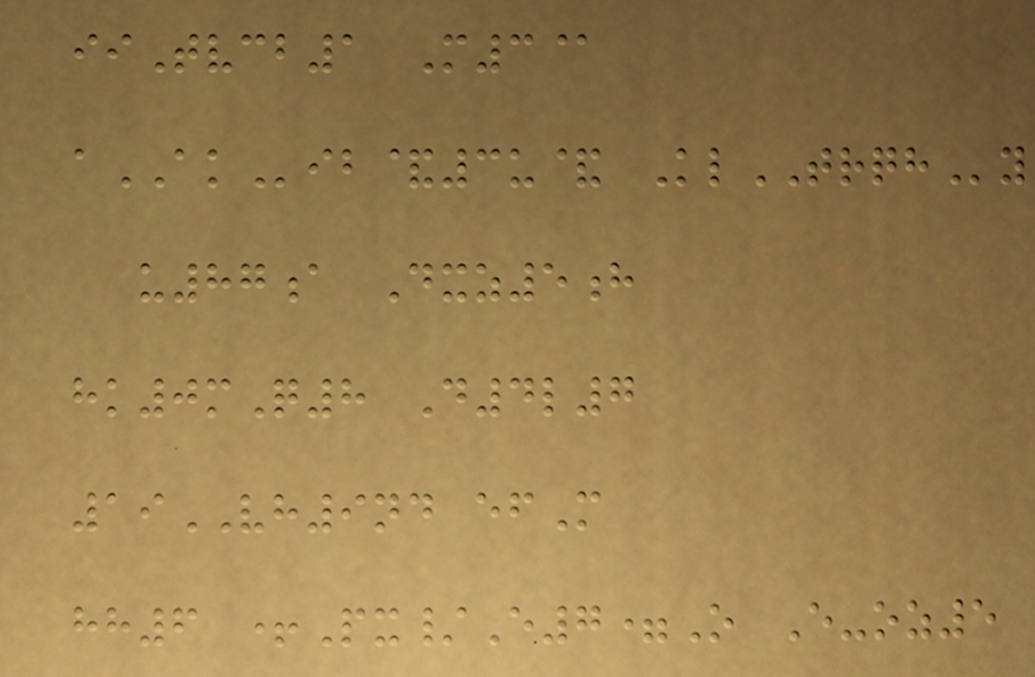iiTvcb1 M3@
aAKib&3u& KlTRQHy
u87a Dxz5h
hk0mQ8 D4l7
19VH9nd efM
hh6 +Px/E7=O E-oz5
